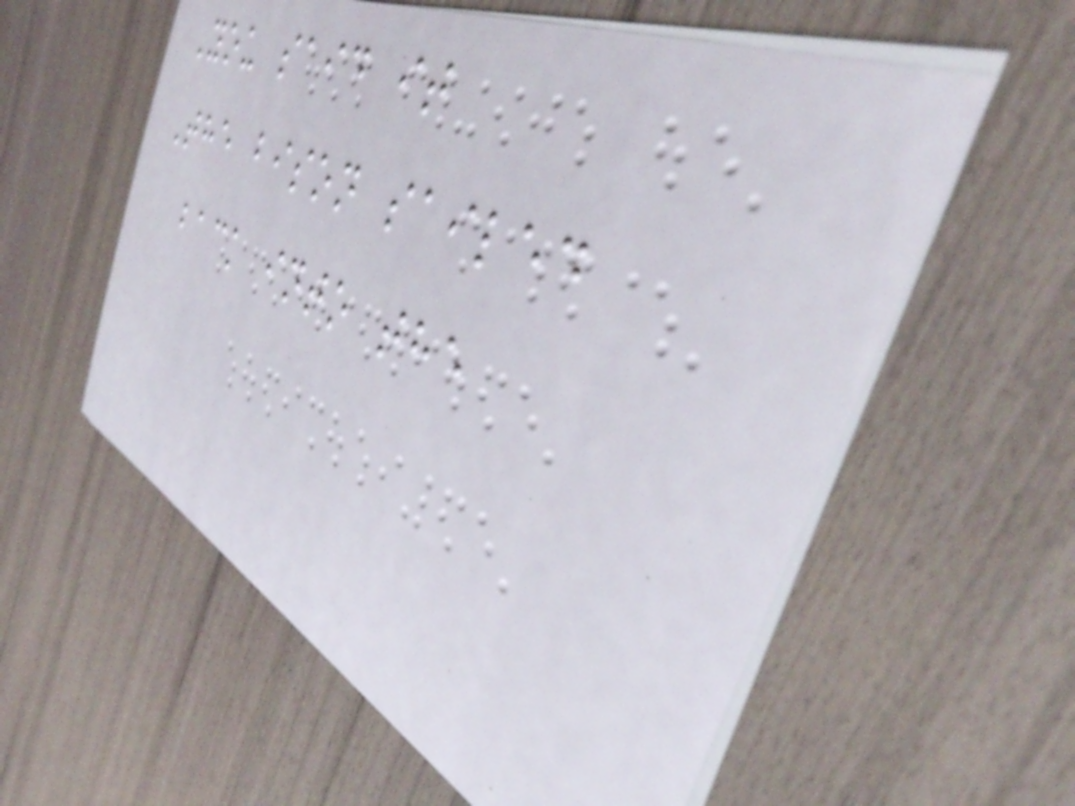You said it
The bison sailed
back into the
